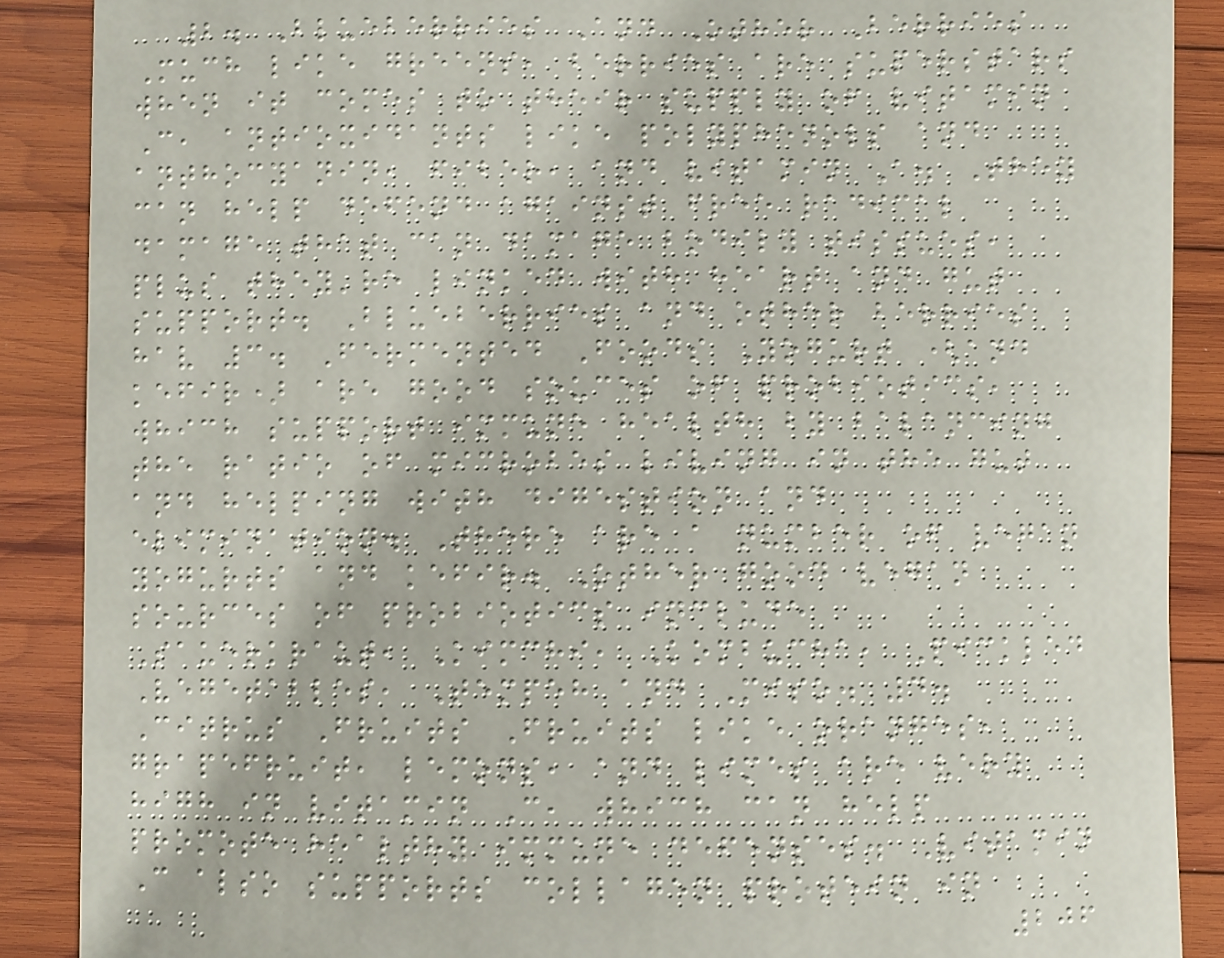2. Blueberries And Other Berries
Much like greens, berries are superstars
when it comes to their supply of vitamin
C, antioxidants like polyphenols and
anthocyanin, fiber, and vitamin A. They
can help defend against free radical
damage that can damage bodily tissues,
plus they're linked with heart and gut
support. Blueberries and other berries
hav 3. Fermented Foods Yogurt (and
kefir) are good souces of probiotics,
which support immune health by balancing
the ratio of microbes living in the gut
and helping with digestion and
elimination. There are a number of vegan
yogurts and kefir. Other good vegan
sources of probiotics include
Sauerkraut, Kimchi, Kombucha, Pickled
Vegetables, Tempeh and Miso. 4.
Citrus Fruits Fruits like oranges,
grapefruit, lemons, and limes are very
high in vitamin C, which can help
promote healthy immune defenses. Vitamin
C also supports collagen protein in
206
